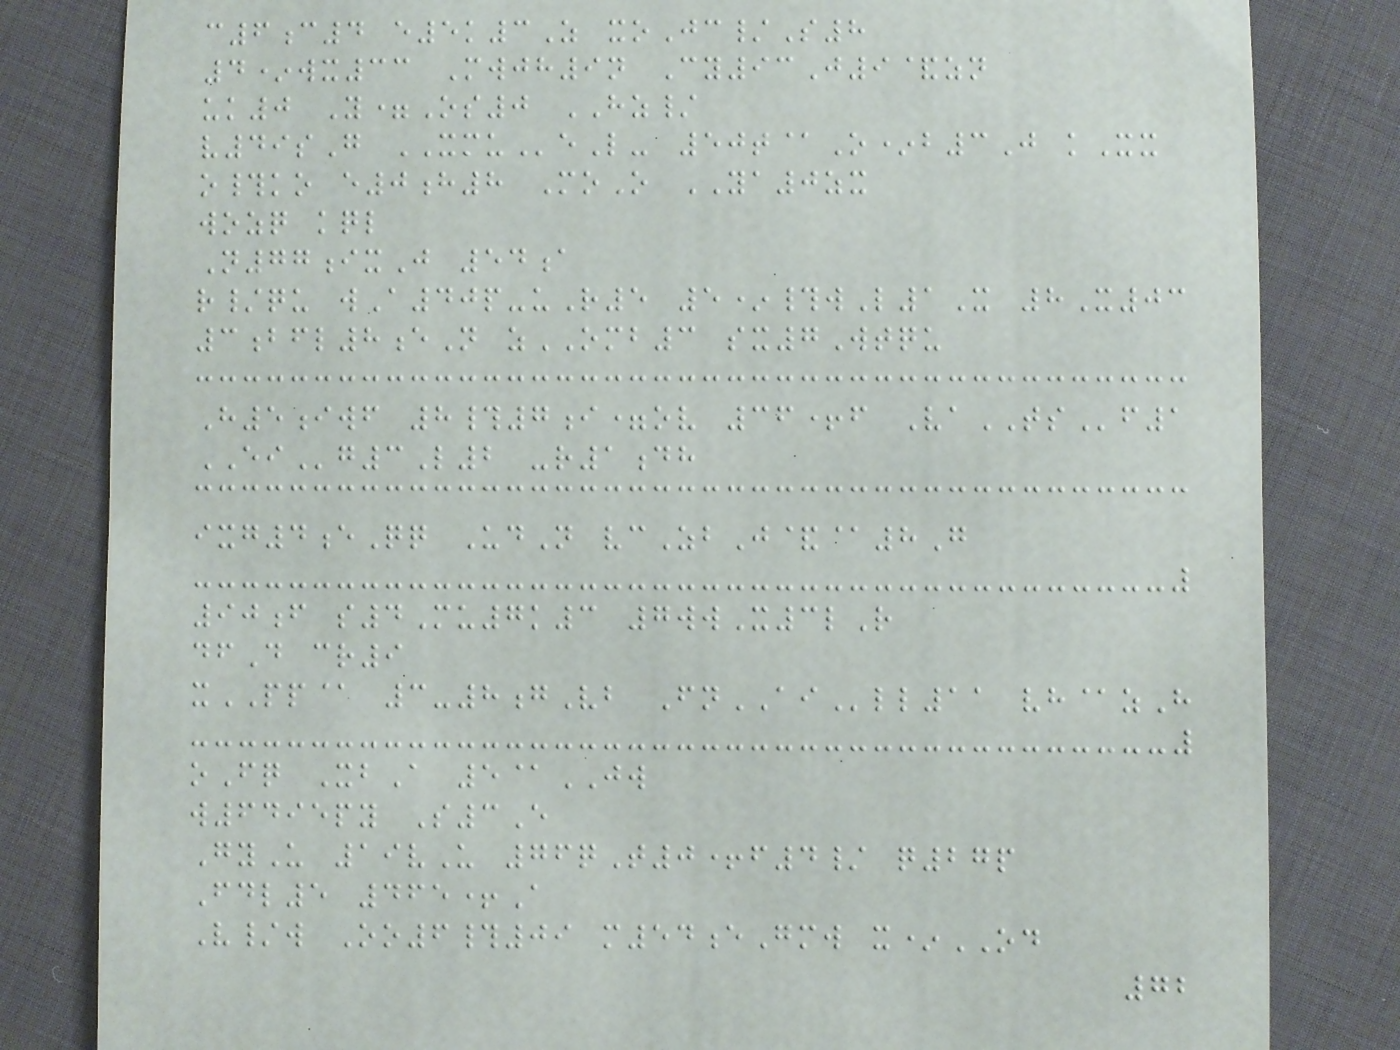c6c4 e5k3Z xoJc/S8
4*wx33 Mwjh9n Cy93J9&zn
uk0 Y=Os0 HZ/
v49sG XMUeL- 50t@O*b3J kXx
o#ko e0h8 MoO YA0zx
wozq kql
N77ixJ 54a
r/qu wA40p-uR5 5*#wL1X 8X03
3bfl8eN zOMB3 sx7Wtqu
H5iwf 8#7i=ov 36+f VaTSf1
EIg3L2 -r1dh
ixg4eQq UdN vcZbJ&@8G
90f s4Mu7k3 7wwX3lR
dfD cr9
xPP@ 3-8gVb FnAIll11 vh@zH
oFq XbA 5@JW
w6495py S3E
GyU 19vU 76qT0+f4/ q27p
Fdl5 465+A
V/w Oo6#09 m54eGmw x*OD
72
